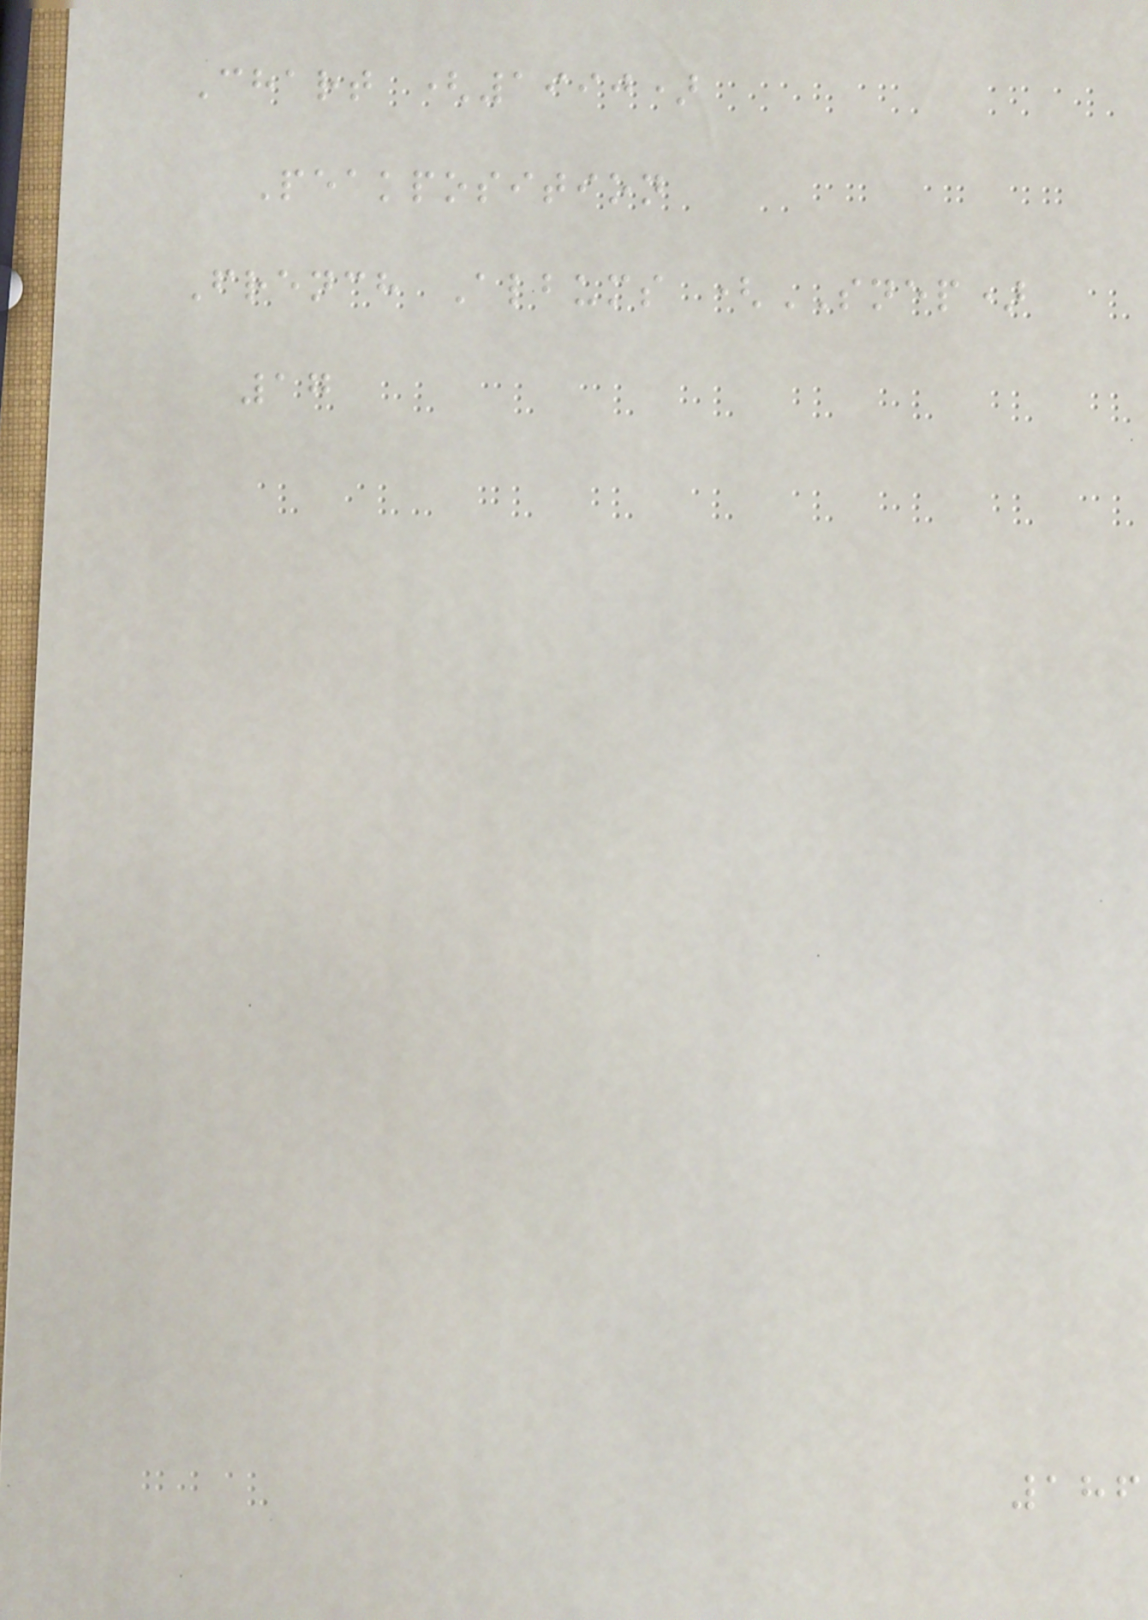Chart (1990)
Peakposition
French Albums (SNEP)
17
186
